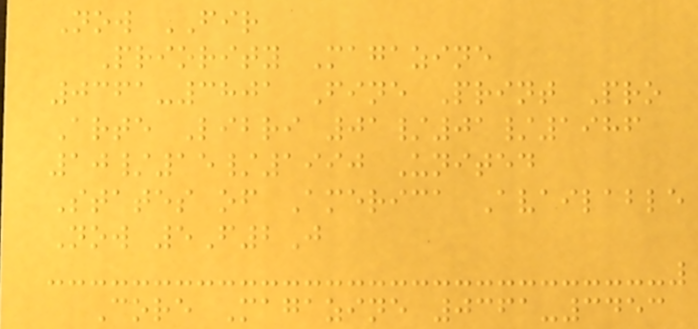Now FIR
Priority Magazine
0361-3801 Fine Print Pro
Arte Libri 01/01/1986
10/15/1990 United
States of America Available
Now 5F2J
Core Magazine 0361-3453
